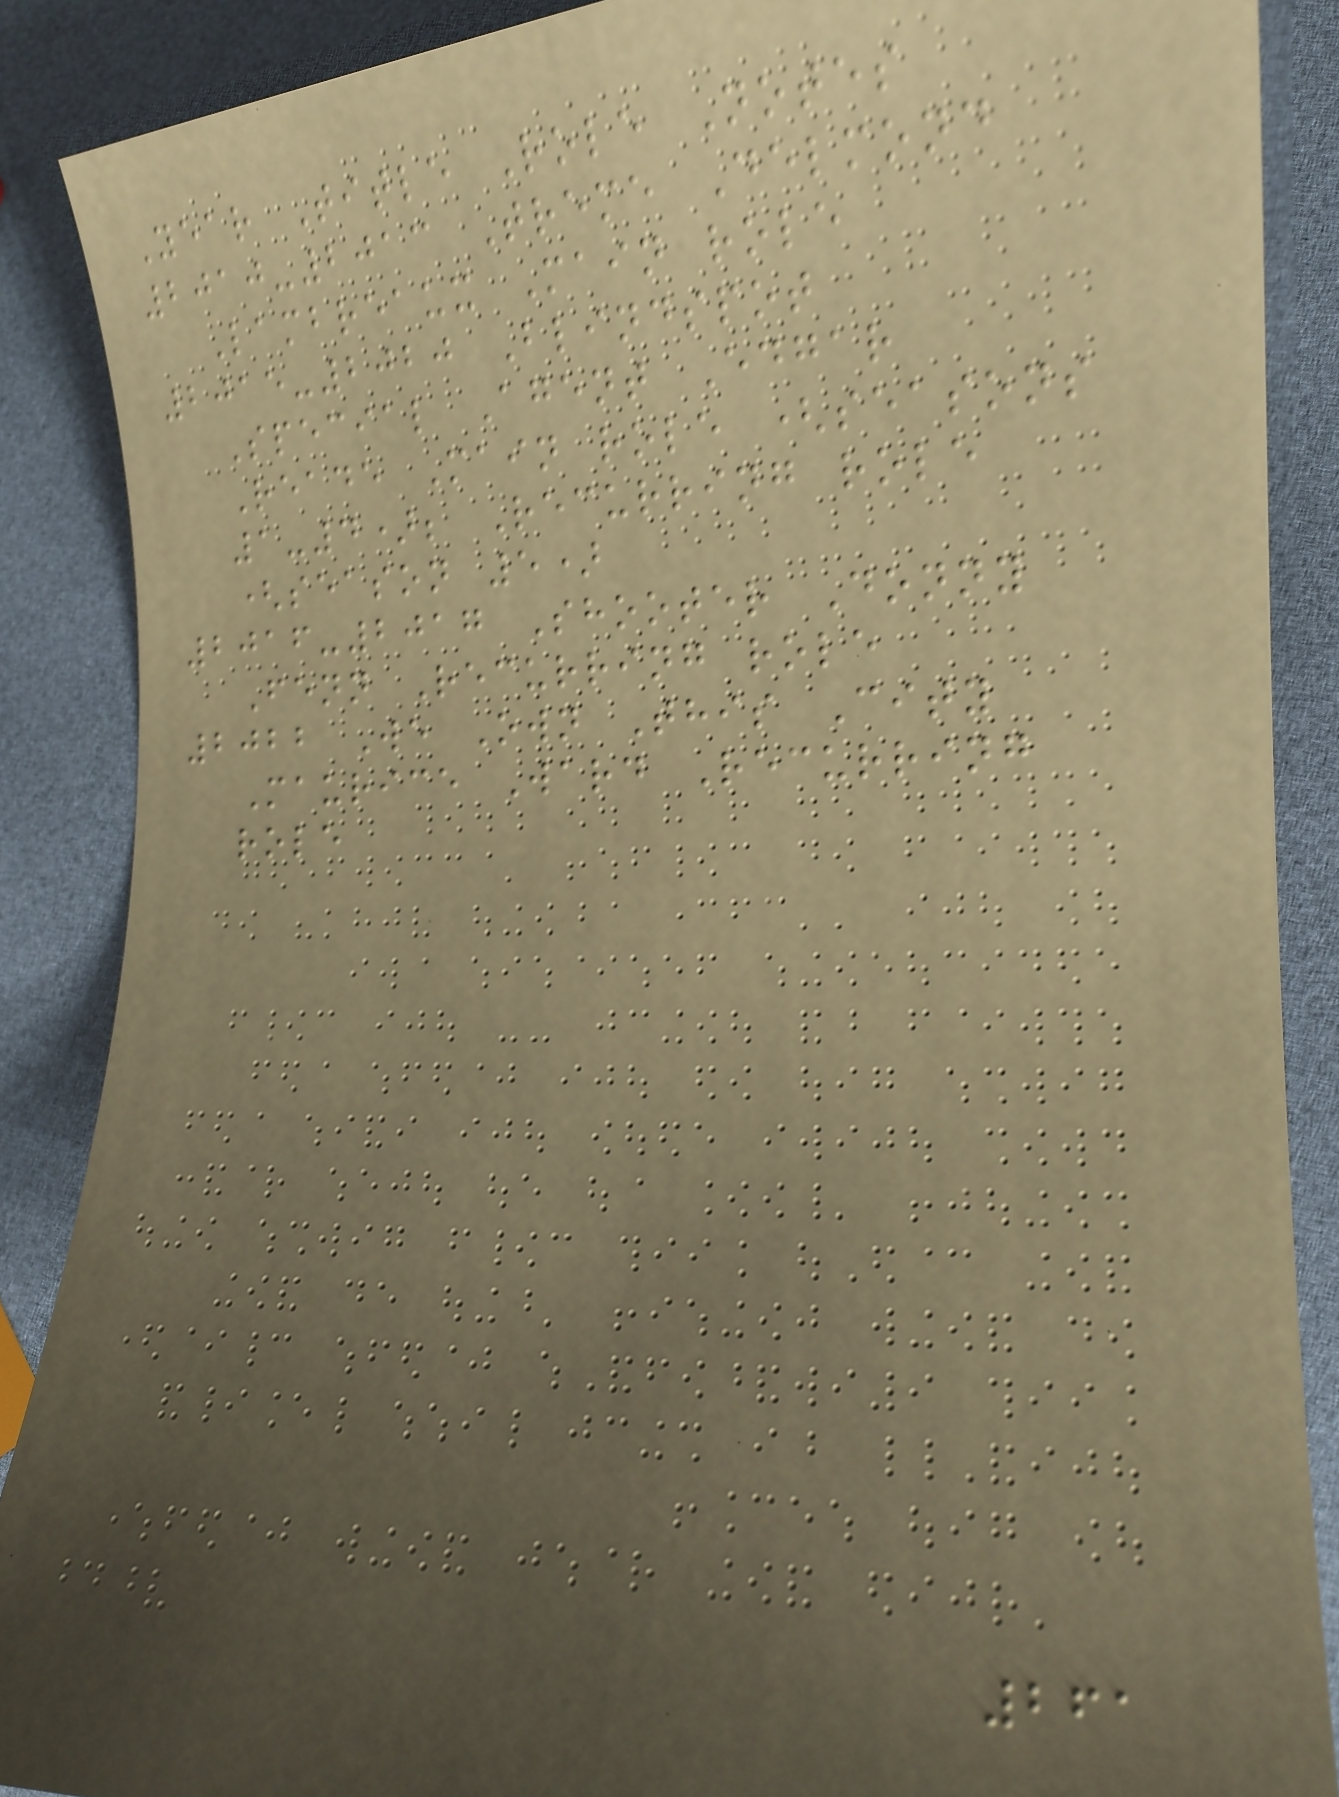Year Title Role Notes
2010-2013 Treme Delmond
Lambreaux Main role
2015-2020 Blindspot
Special Agent Edgar
Reade Main role (seasons
1-4); Recurring role
(season 5)
2016-2017 Shooter Donny
Fenn Recurring role
2022 We Own This City
Maurice Ward Recurring
role
261
